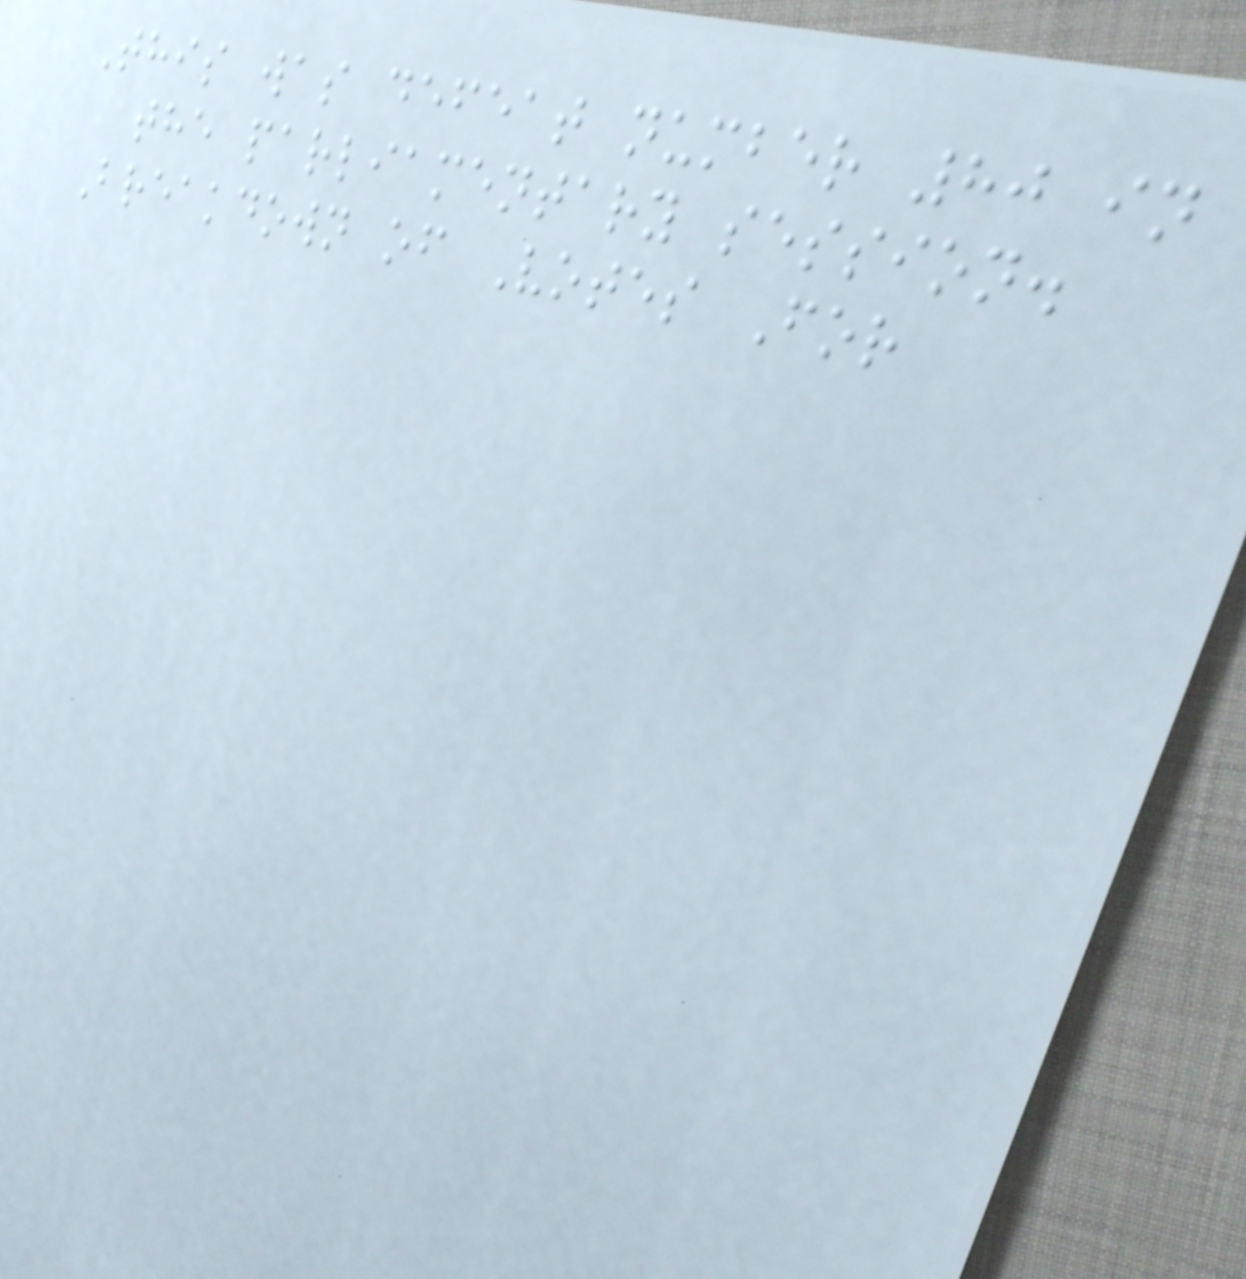This was defeat number 80 in
the parliamentary session.
Breakdown of Votes For
